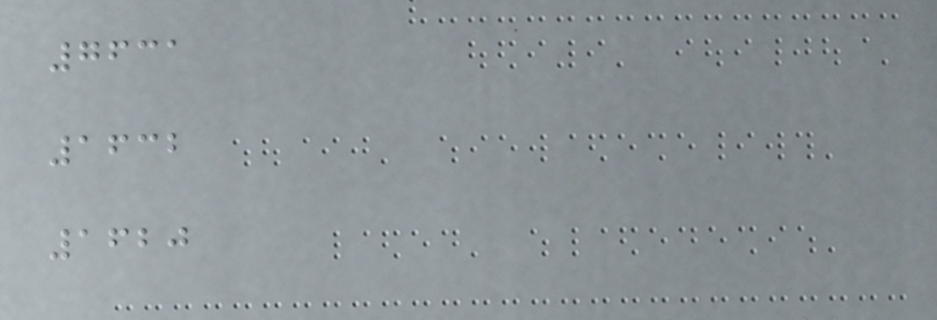7631
1632
1620
